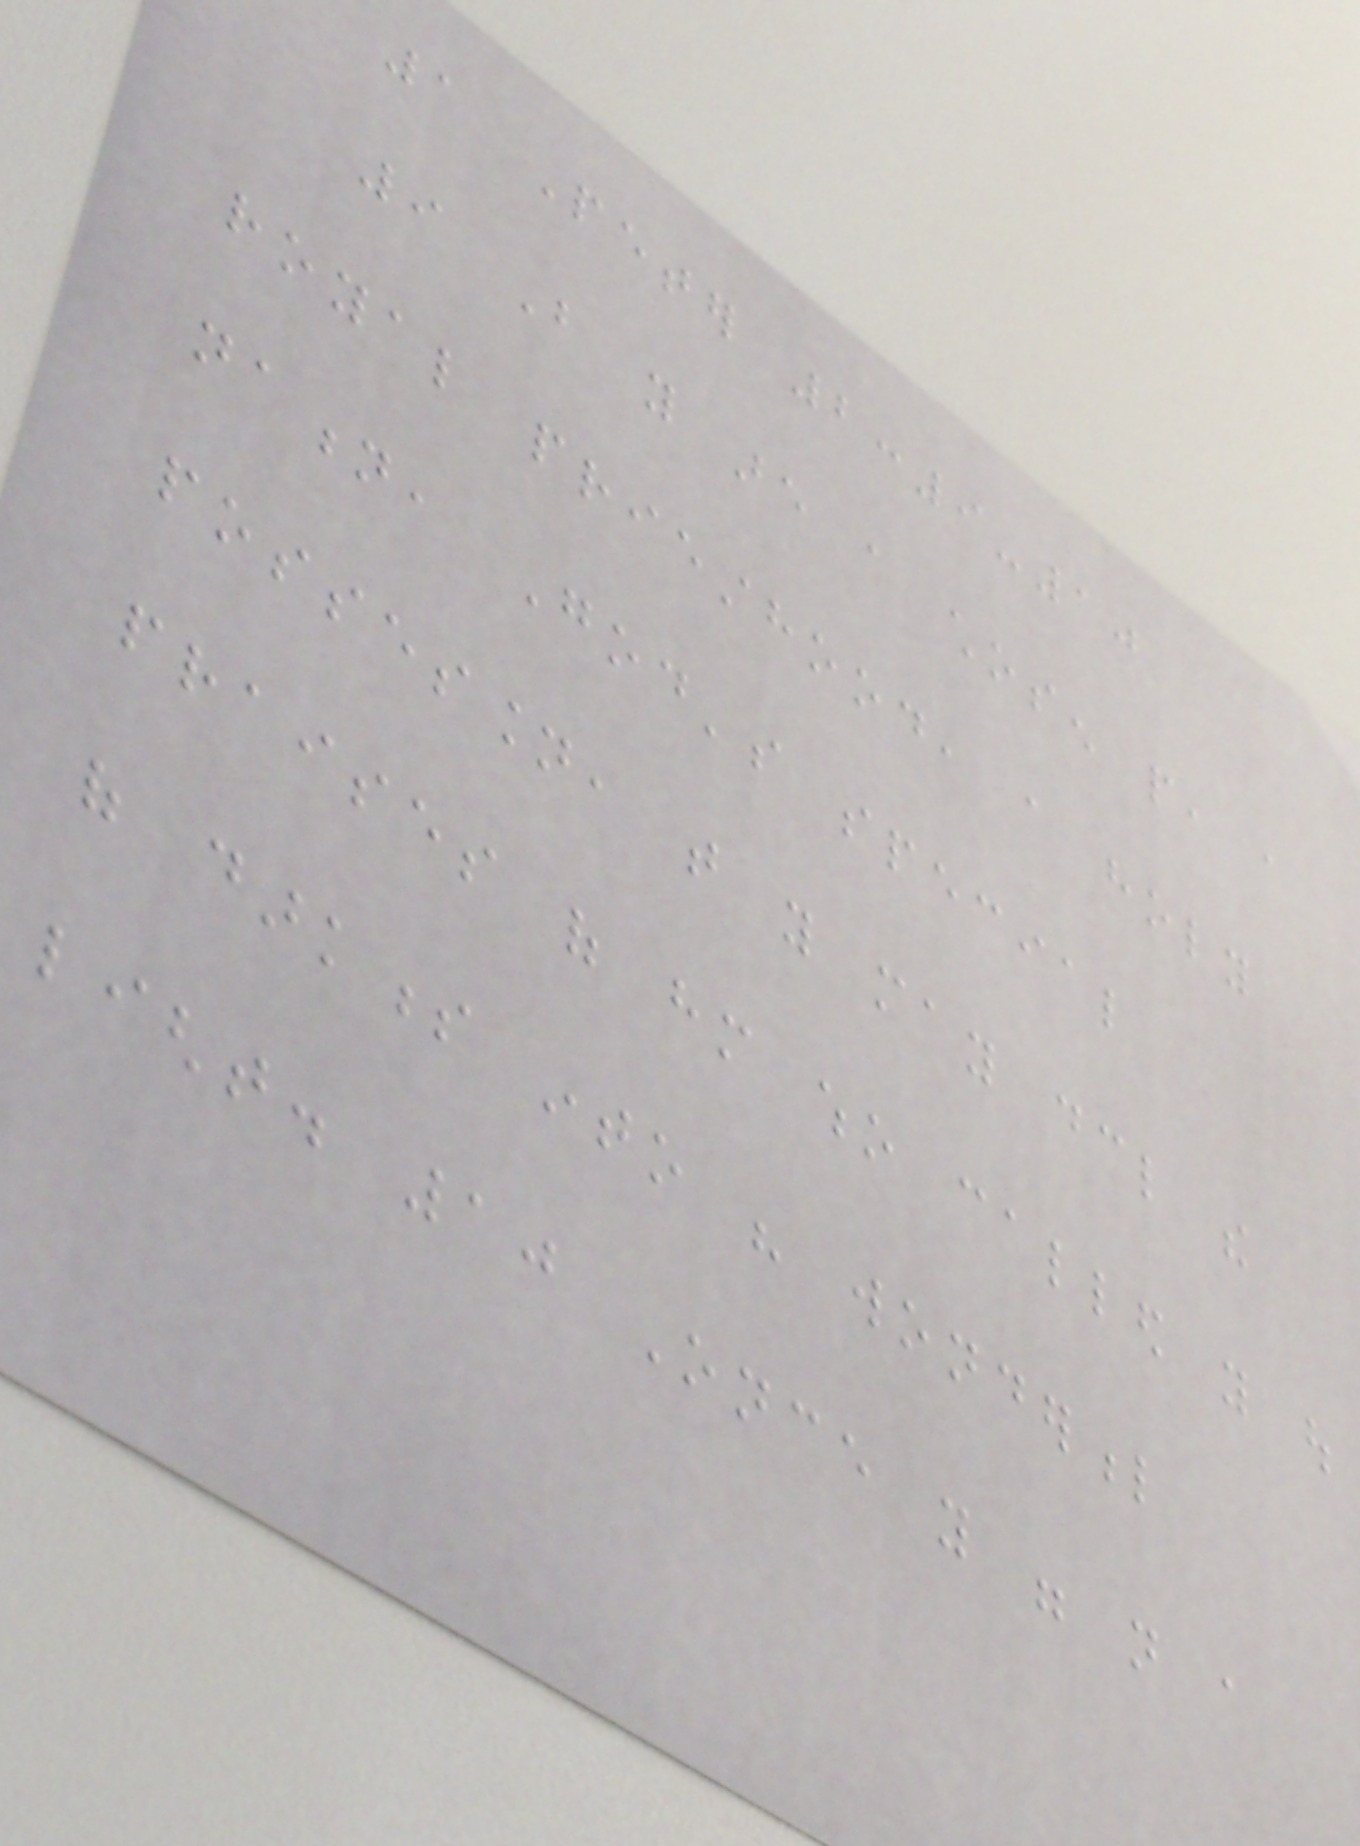1 Peter 2:9-10
9 But you are a chosen people, a
royal priesthood, a holy
nation, God's special
possession, that you may declare the
praises of him who called you out
of darkness into his wonderful
light. 10 Once you were not a
